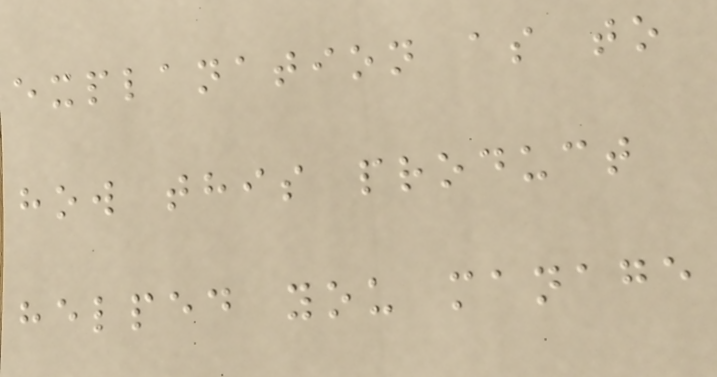explanation as to
how this product
helped you manage
